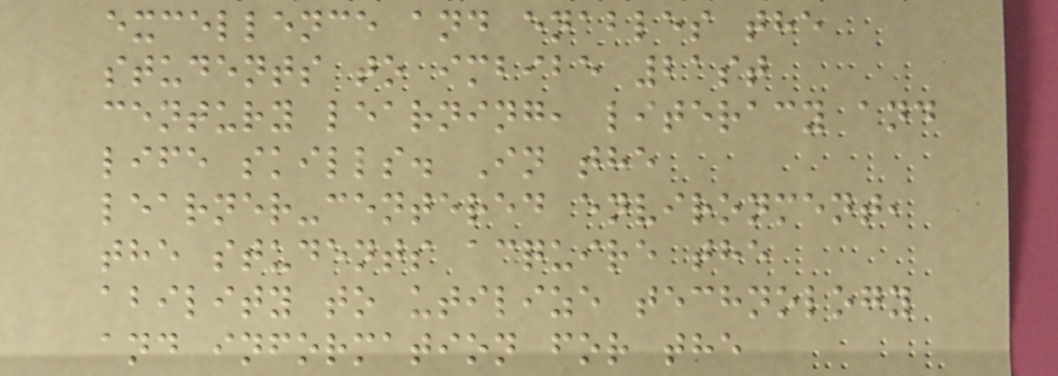excellence and enables the
students to imbibe 21st
century learning, literacy and
life skills. In the
learner-centered environment,
the students acquire the
ability to utilize technology
and information for the
